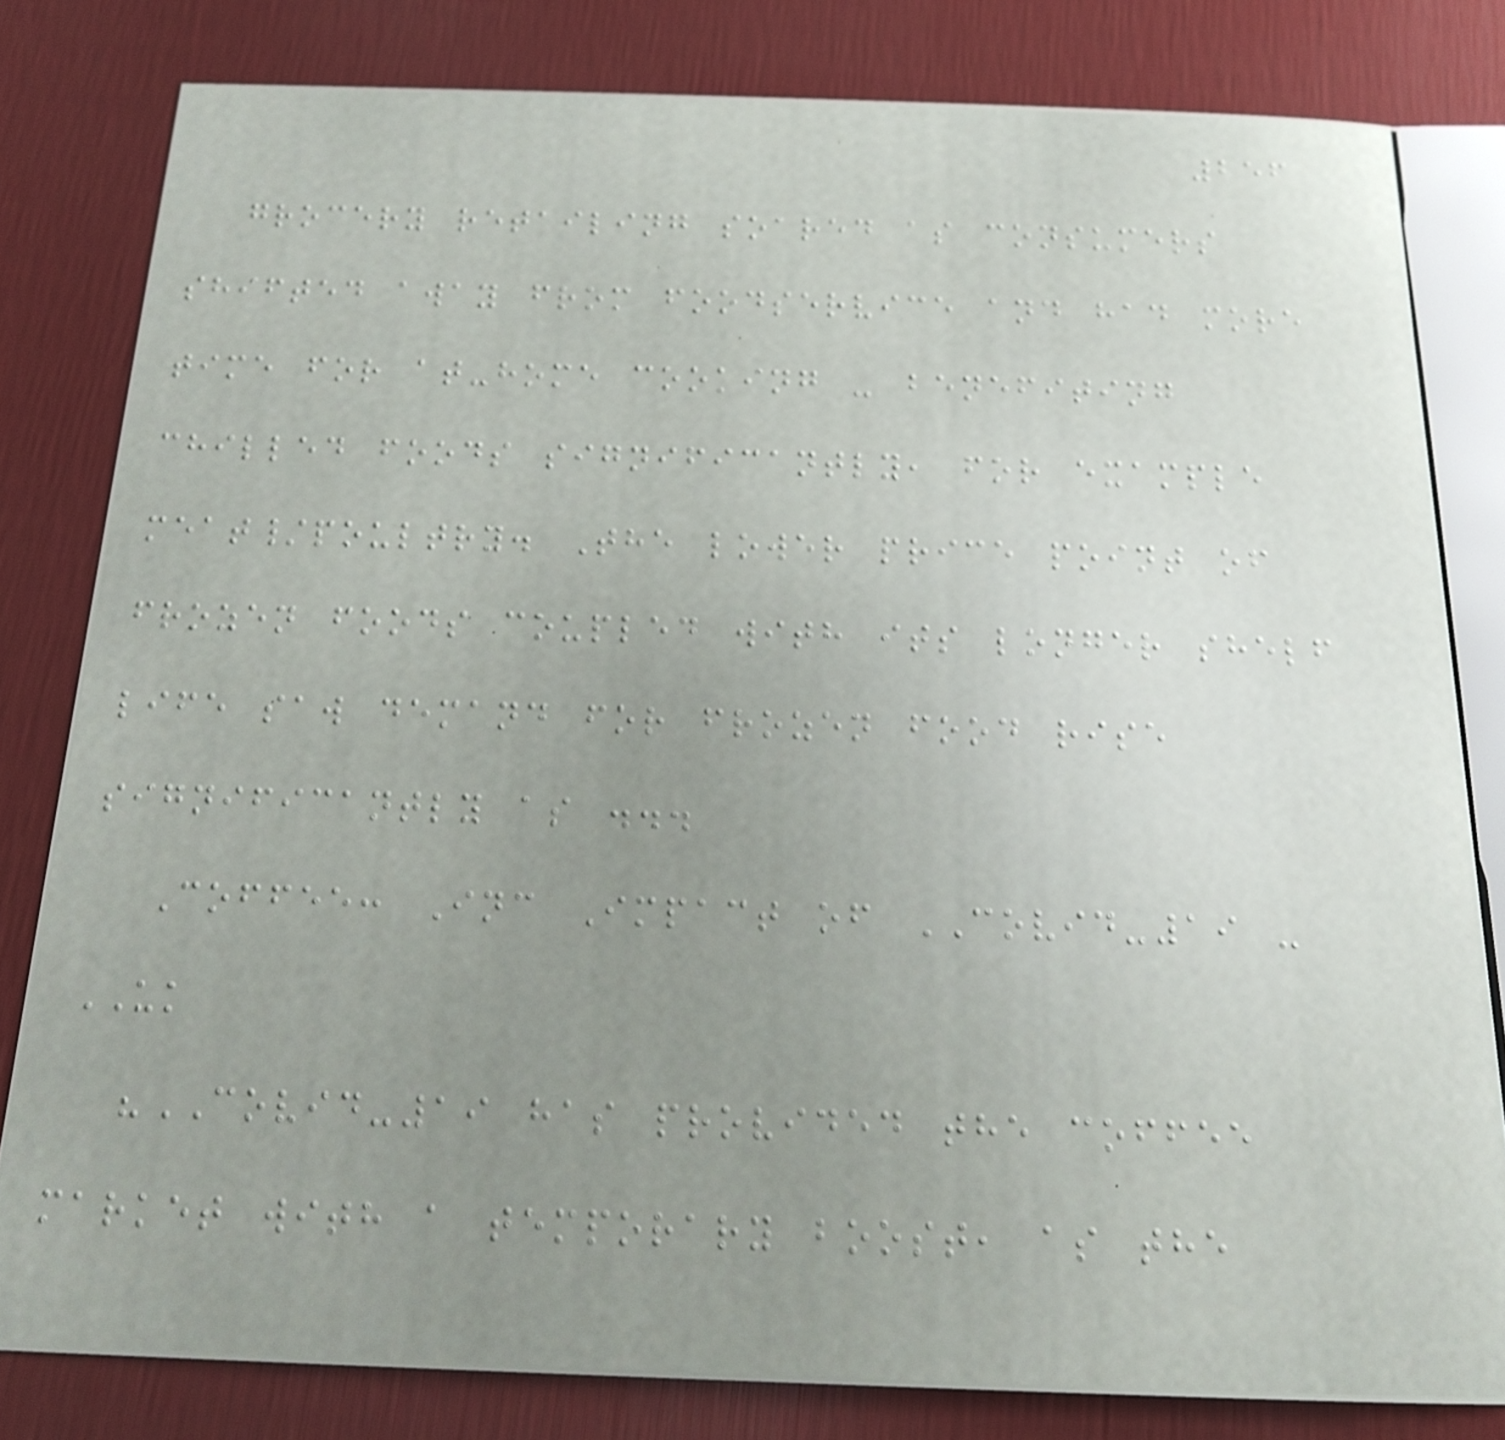256
grocery retailing soared as consumers
shifted away from foodservice and had more
time for at-home cooking - benefiting
chilled foods significantly, for example
meat/poultry. The lower price point of
frozen foods coupled with its longer shelf
life saw demand for frozen food rise
significantly as ...
Coffee: Inc Impact of COVID-19 -
UK
"COVID-19 has provided the coffee
market with a temporary boost, as the
